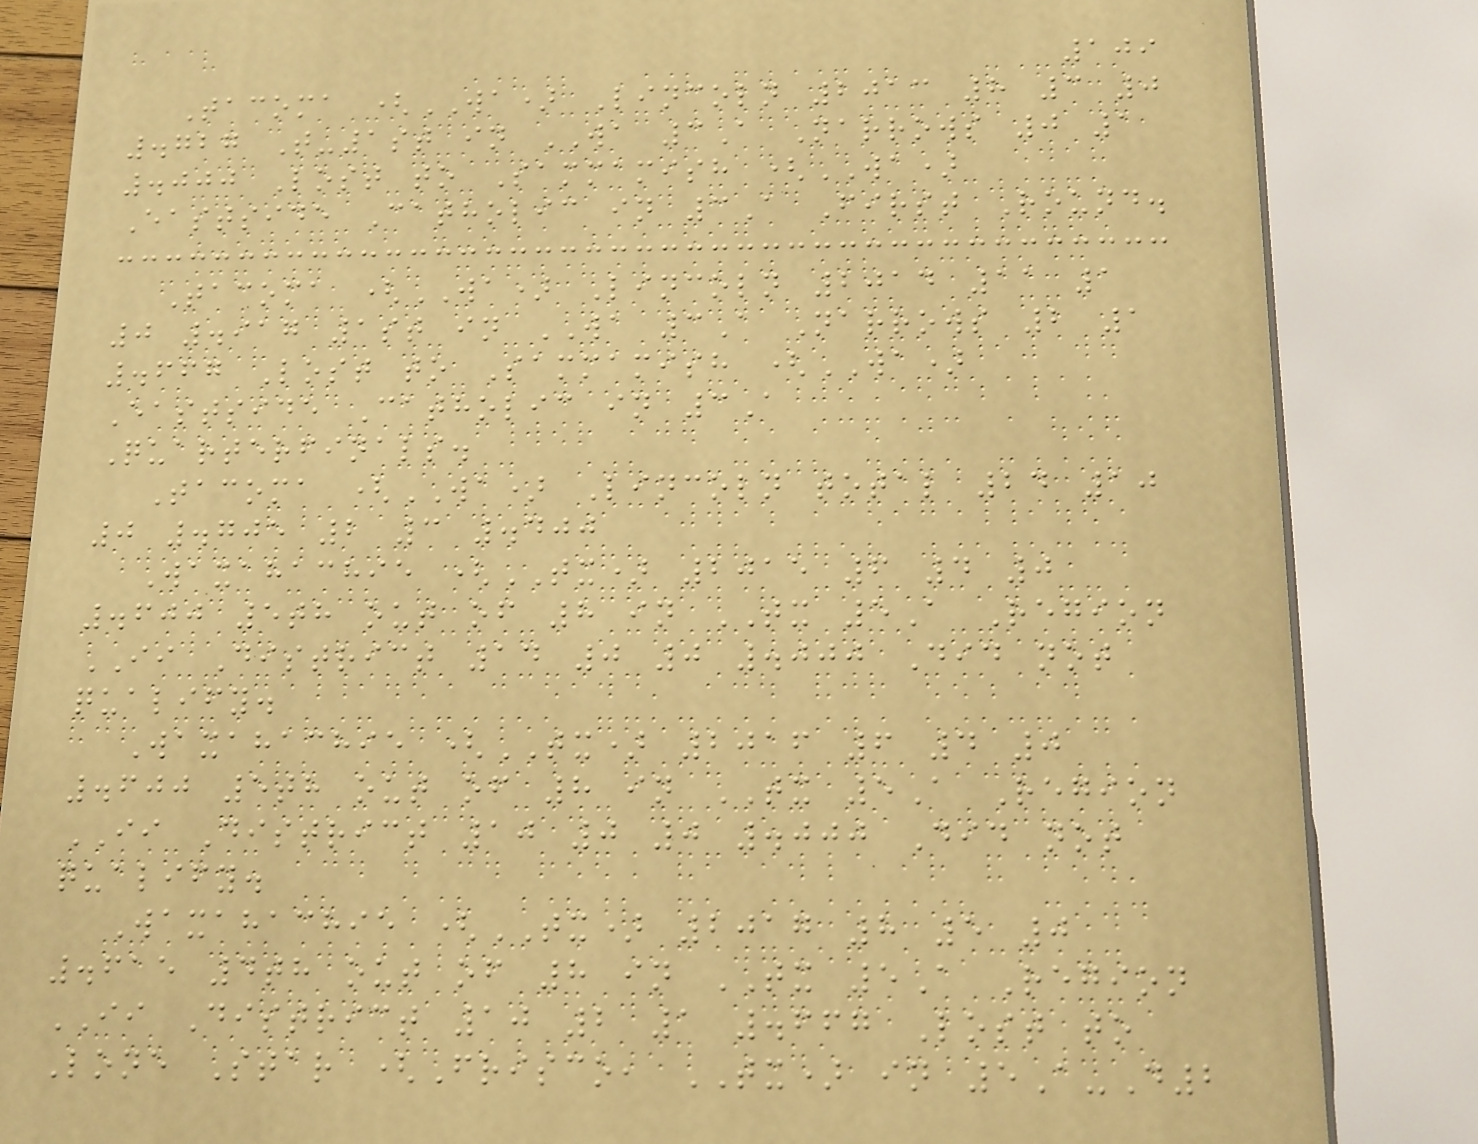109
Tacoma (WA) Lincoln 2013 8 3 0
.727 T-1st in WA 3A Narrows 0 1
.000 Lost to Sammamish (WA)
Eastside Catholic in 3A First Round.
Tacoma (WA) Lincoln 2014 11 1
0 .917 1st in WA 3A Narrows 2 1
.667 Lost to Sammamish (WA)
Eastside Catholic in 3A
Quarterfinals.
Tacoma (WA) Lincoln total 24 10
0 .705 2 3 .400
Waxahachie (TX) 2015 6 4 0
.600 5th out of 8 in TX 5A Region
II District 14 0 0 .000 Did not
qualify.
Waxahachie (TX) 2016 6 4 0
.600 5th out of 8 in TX 5A Region
II District 10 0 0 .000 Did not
qualify.
Waxahachie (TX) 2017 8 5 0
.615 4th out of 8 in TX 5A Region
II District 10 2 1 .667 Lost to
Lone Star (Frisco, TX) in 5A-D2
